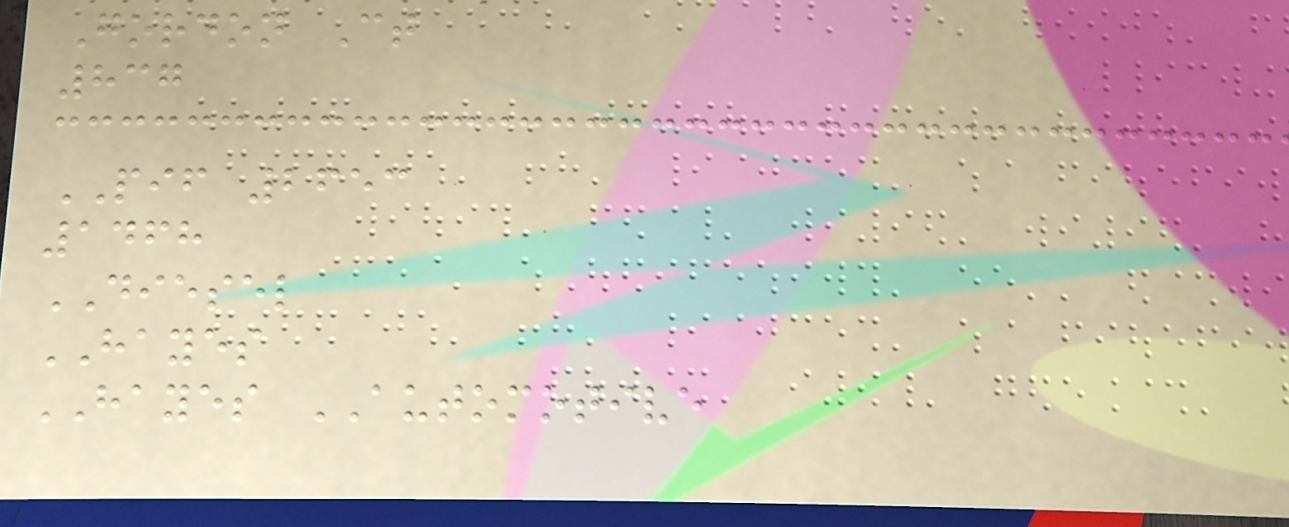Gordon Ct
837
PIF 2653
1468
DIESEL
HAYES
HAYES AUTOMOTIVE
